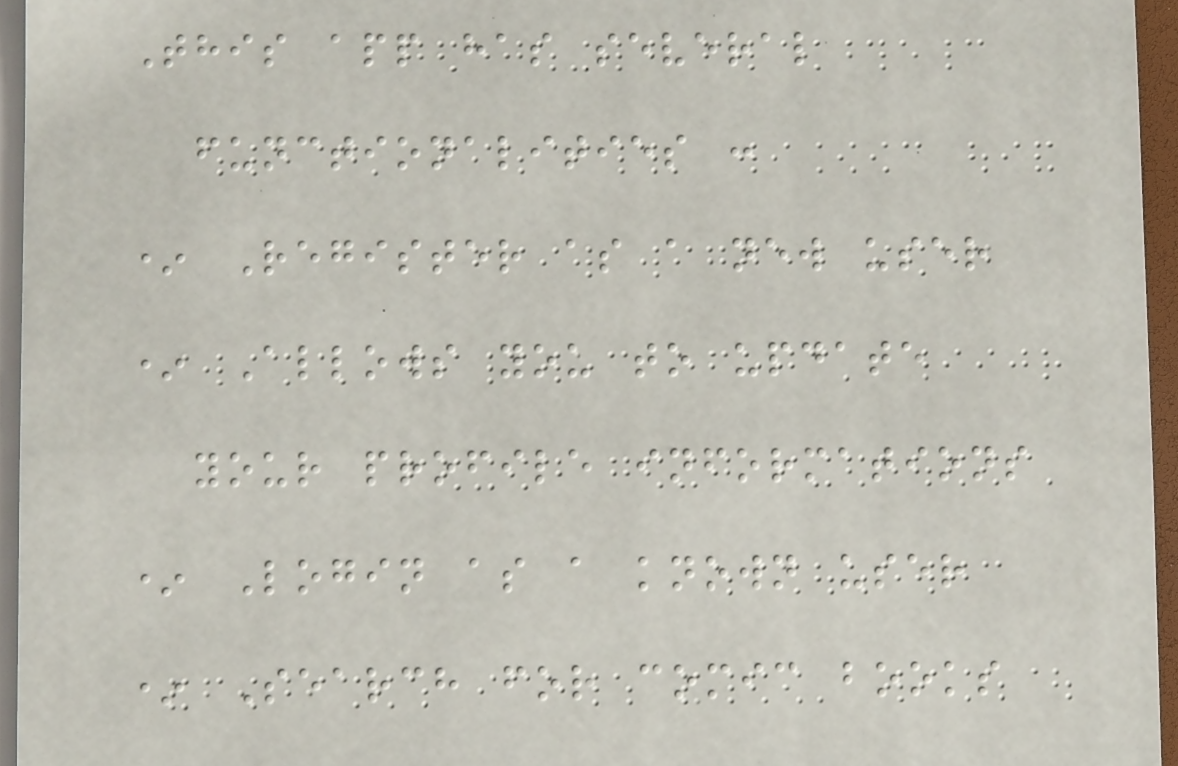This app has several
functionalities :
* Register as a new user
* Allows you to update
your profile informations
* Login as a known user
* Search for comic books
